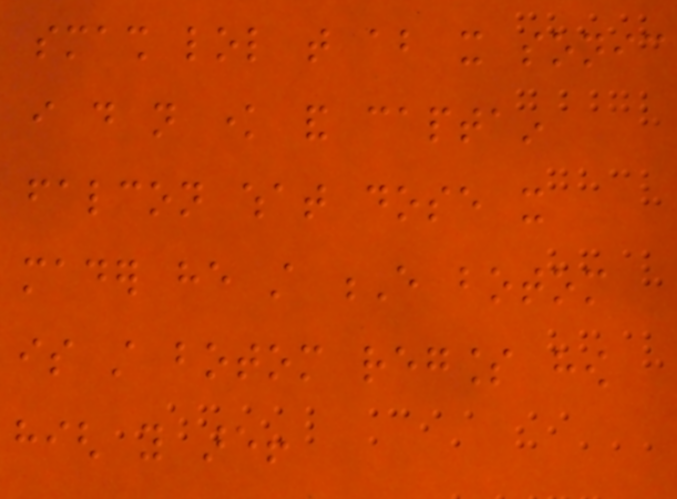smash lol that about it sonic
i do not know and captain
falcon what dose it
mader he still E botom
is still botom regless how
high you are!
